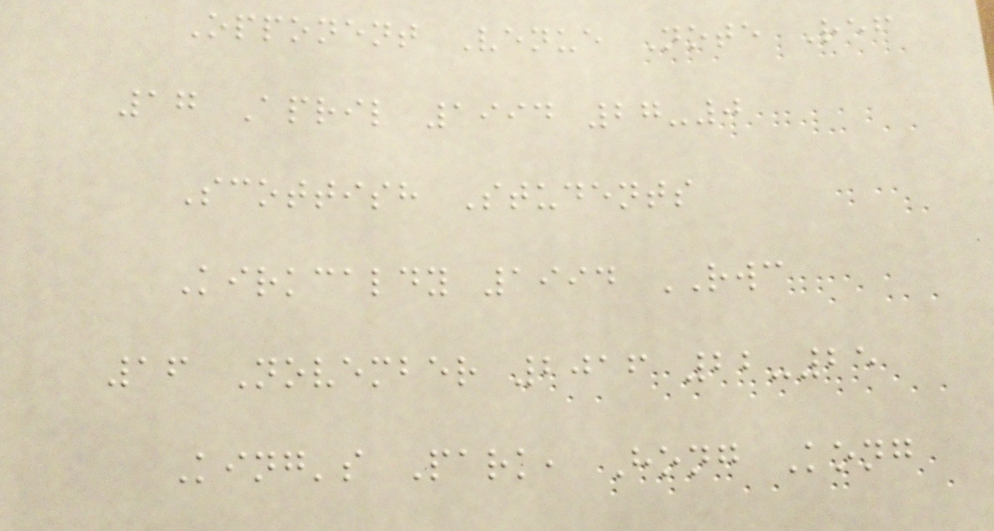Opponent Venue Note Ref
17 April 1994 27-0
Scottish Students
Kirkcaldy 1994 RWC
16 November 2016 22-25
King's Park, Hong Kong
